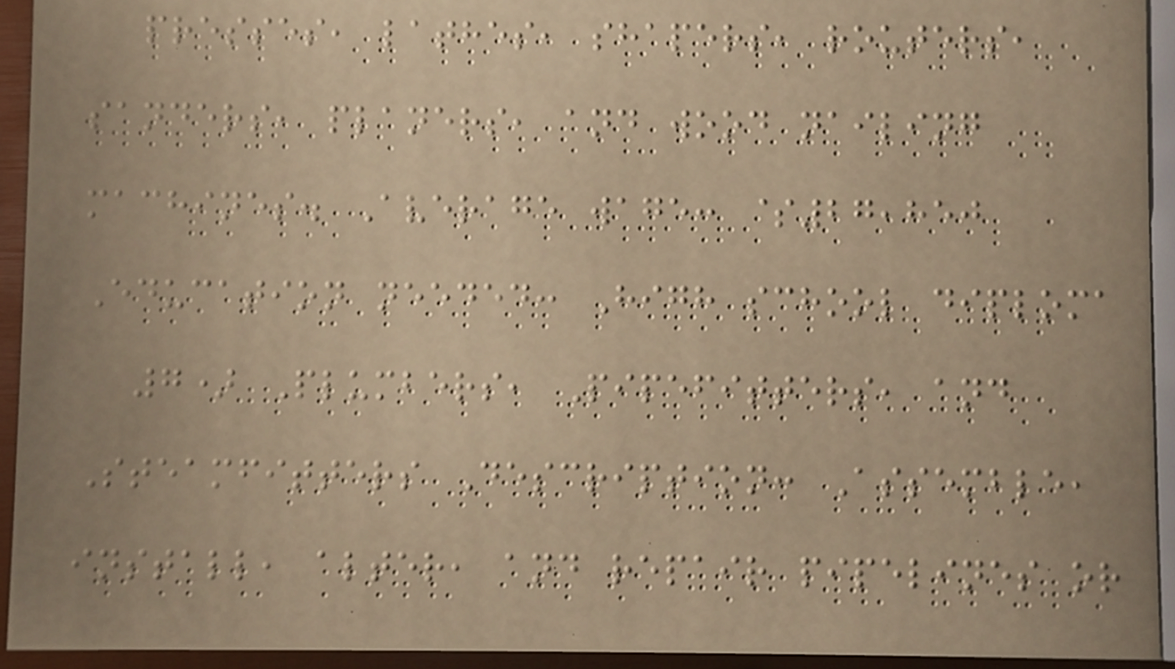presses, lathes, shapers, routers,
sanders, planers, and wood nailing
machines. Average wage: $27,850
Education needed: High school diploma
7) Plumbers, Pipefitters, and
Steamfitters Description: Assemble,
install, alter, and repair pipelines or
